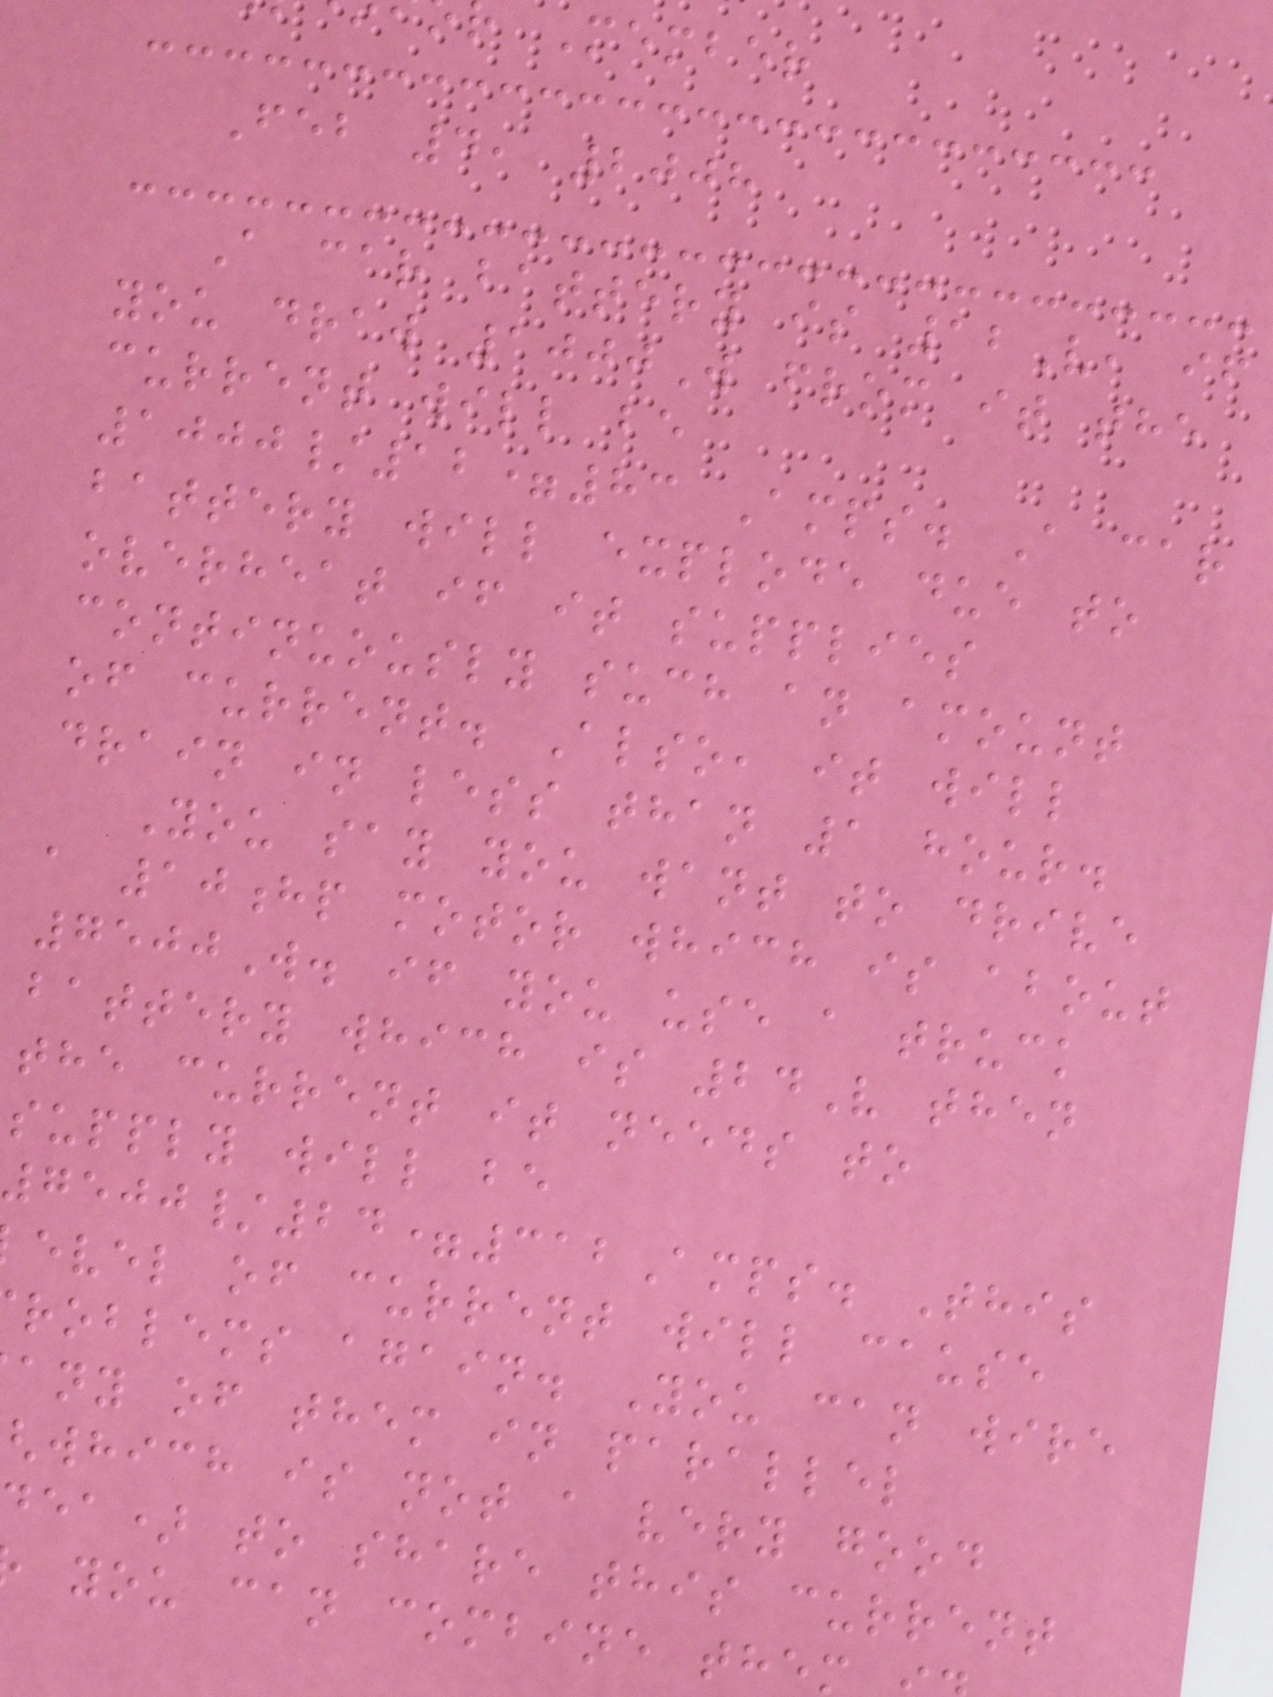Member
Feb 4, 2008
A car battery is 12V, if
you draw 1000W from it the
current will be
1000/12=83 Amps. A car
battery will explode due to
overheat if it supplies
continuously such an amount
of current. Also, it will
drain in less than 1 hour.
You say you want to drive
a 10hp motor which is about
7500W. if you use a truck
battery which is 24V then
the current it needs to
supply will be
7500/24=312Amps. This
evel of current will cause
roblems again. You can wire
any of them in parallel
which is not a very good
dea) to share this current
you can combine the
